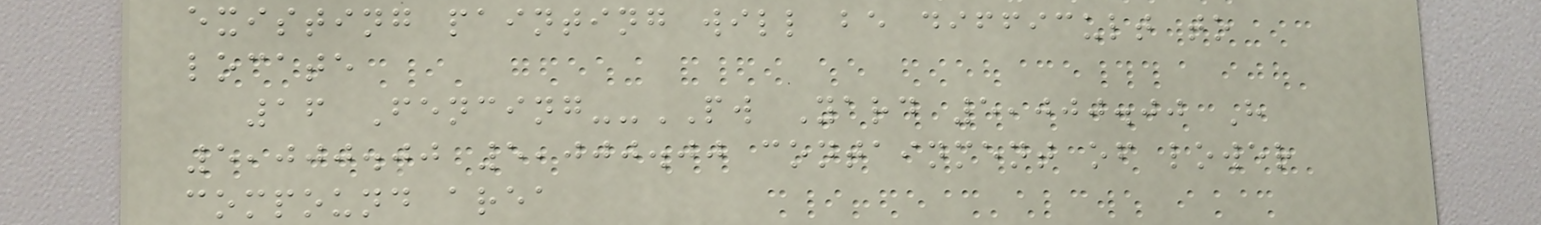existing painting will be difficult to
locate
16 Fencing--PW Yard 5,000.00 H
5,000.00 5,000.00 containment of lower
compound area
